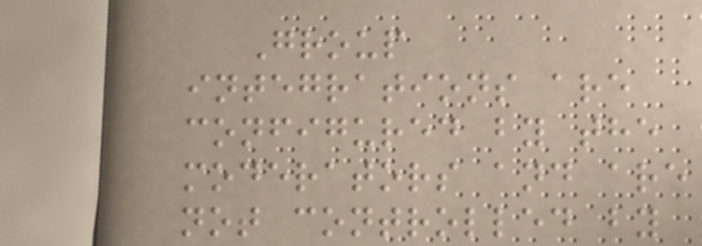Group
integrations are
configured by the
moderators and are
not controlled by
